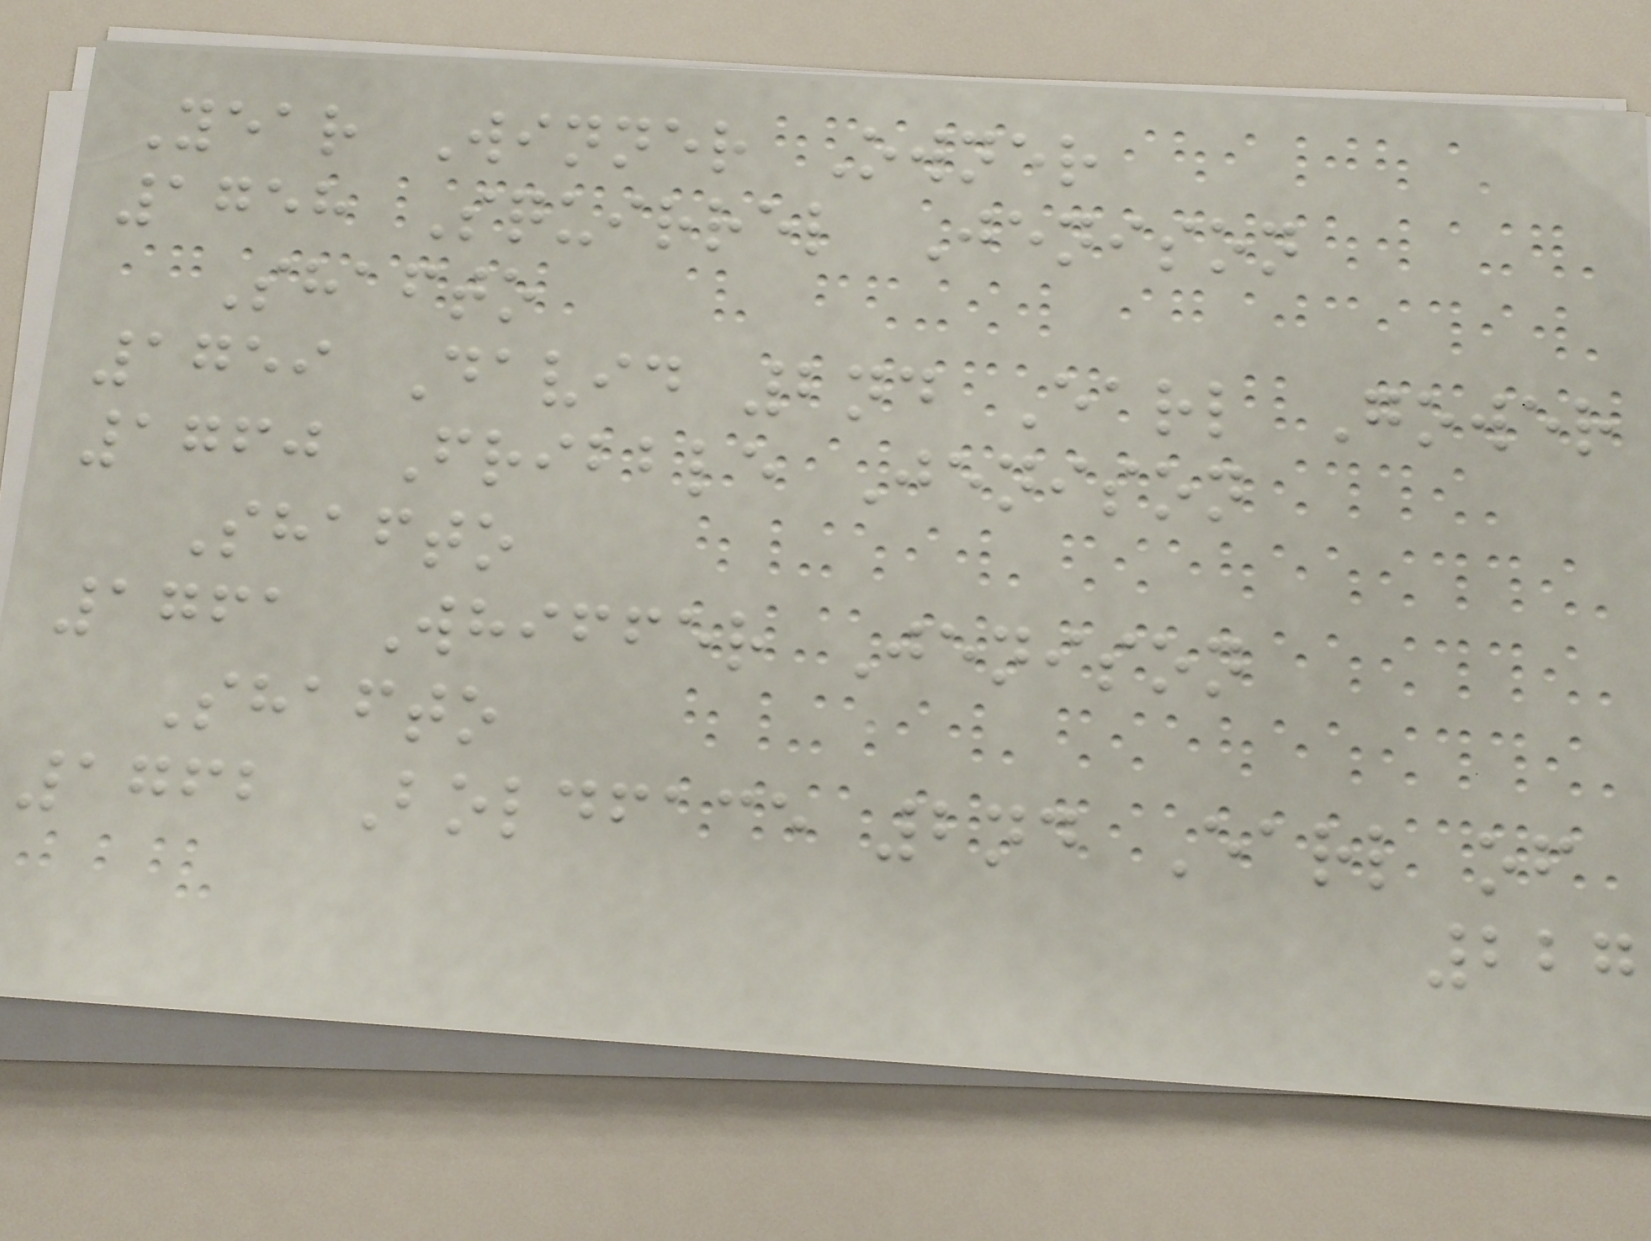Year Winner Owner
1758 Squirrel Jenison
Shafto
1759 David 2nd Earl Gower
1760 Fribble Jenison
Shafto
1761 Whiffer Jenison
Shafto
1762 Boldface 2nd Earl of
227
